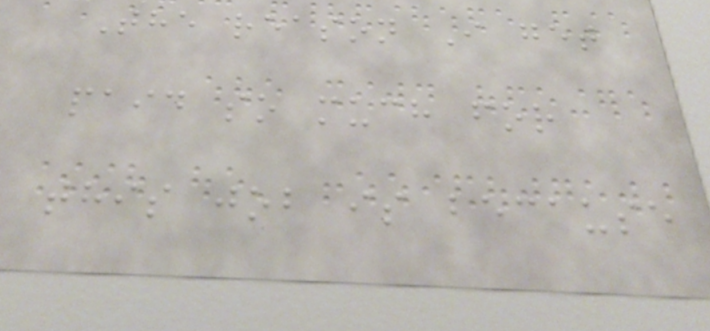The reason I get
paid so much for
this job is because
